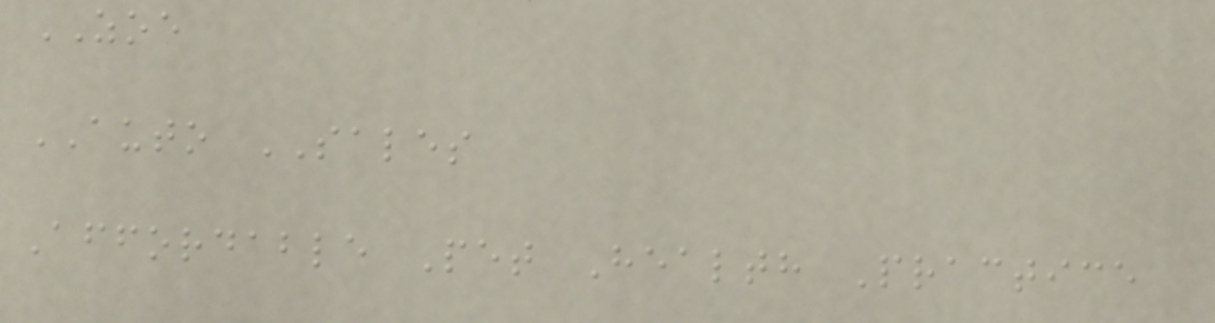ZOE
AUTO SALES
Affordable Pet Health Practice
